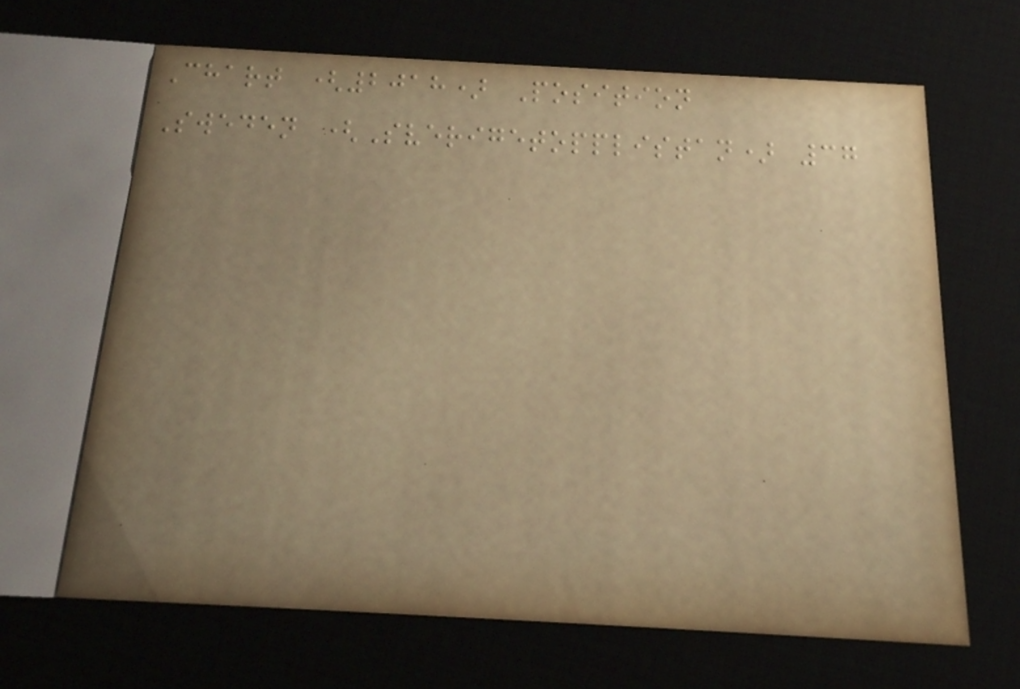Chart (2018) Position
Sweden (Sverigetopplistan) 37
